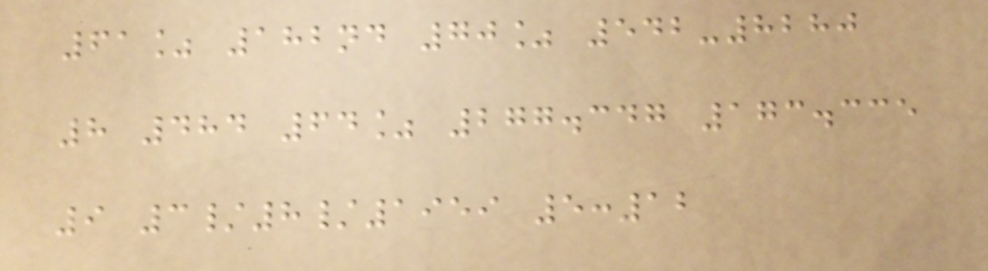61% 182nd 70% 542-8280
8 484 64% 277.347 173.335
9 3/8/1959 5:12
